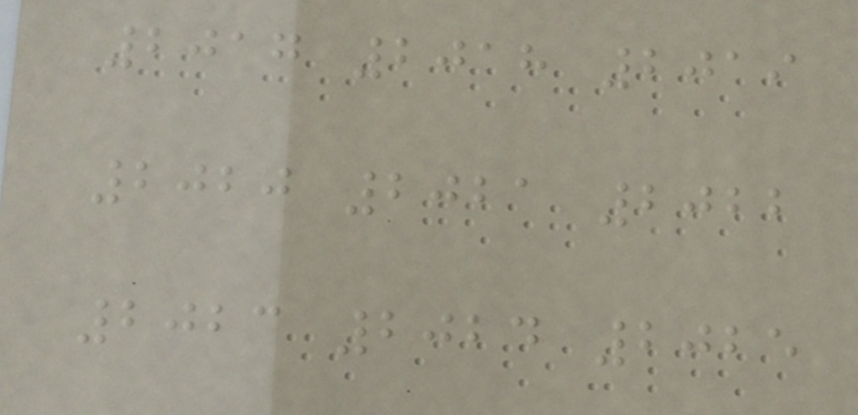2017 2018 2019
2020 2021 2022
2023 2024 2025
